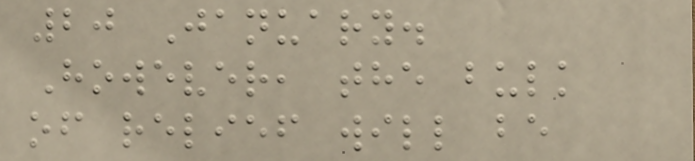20 January.
However, the bulk
of relief will be
